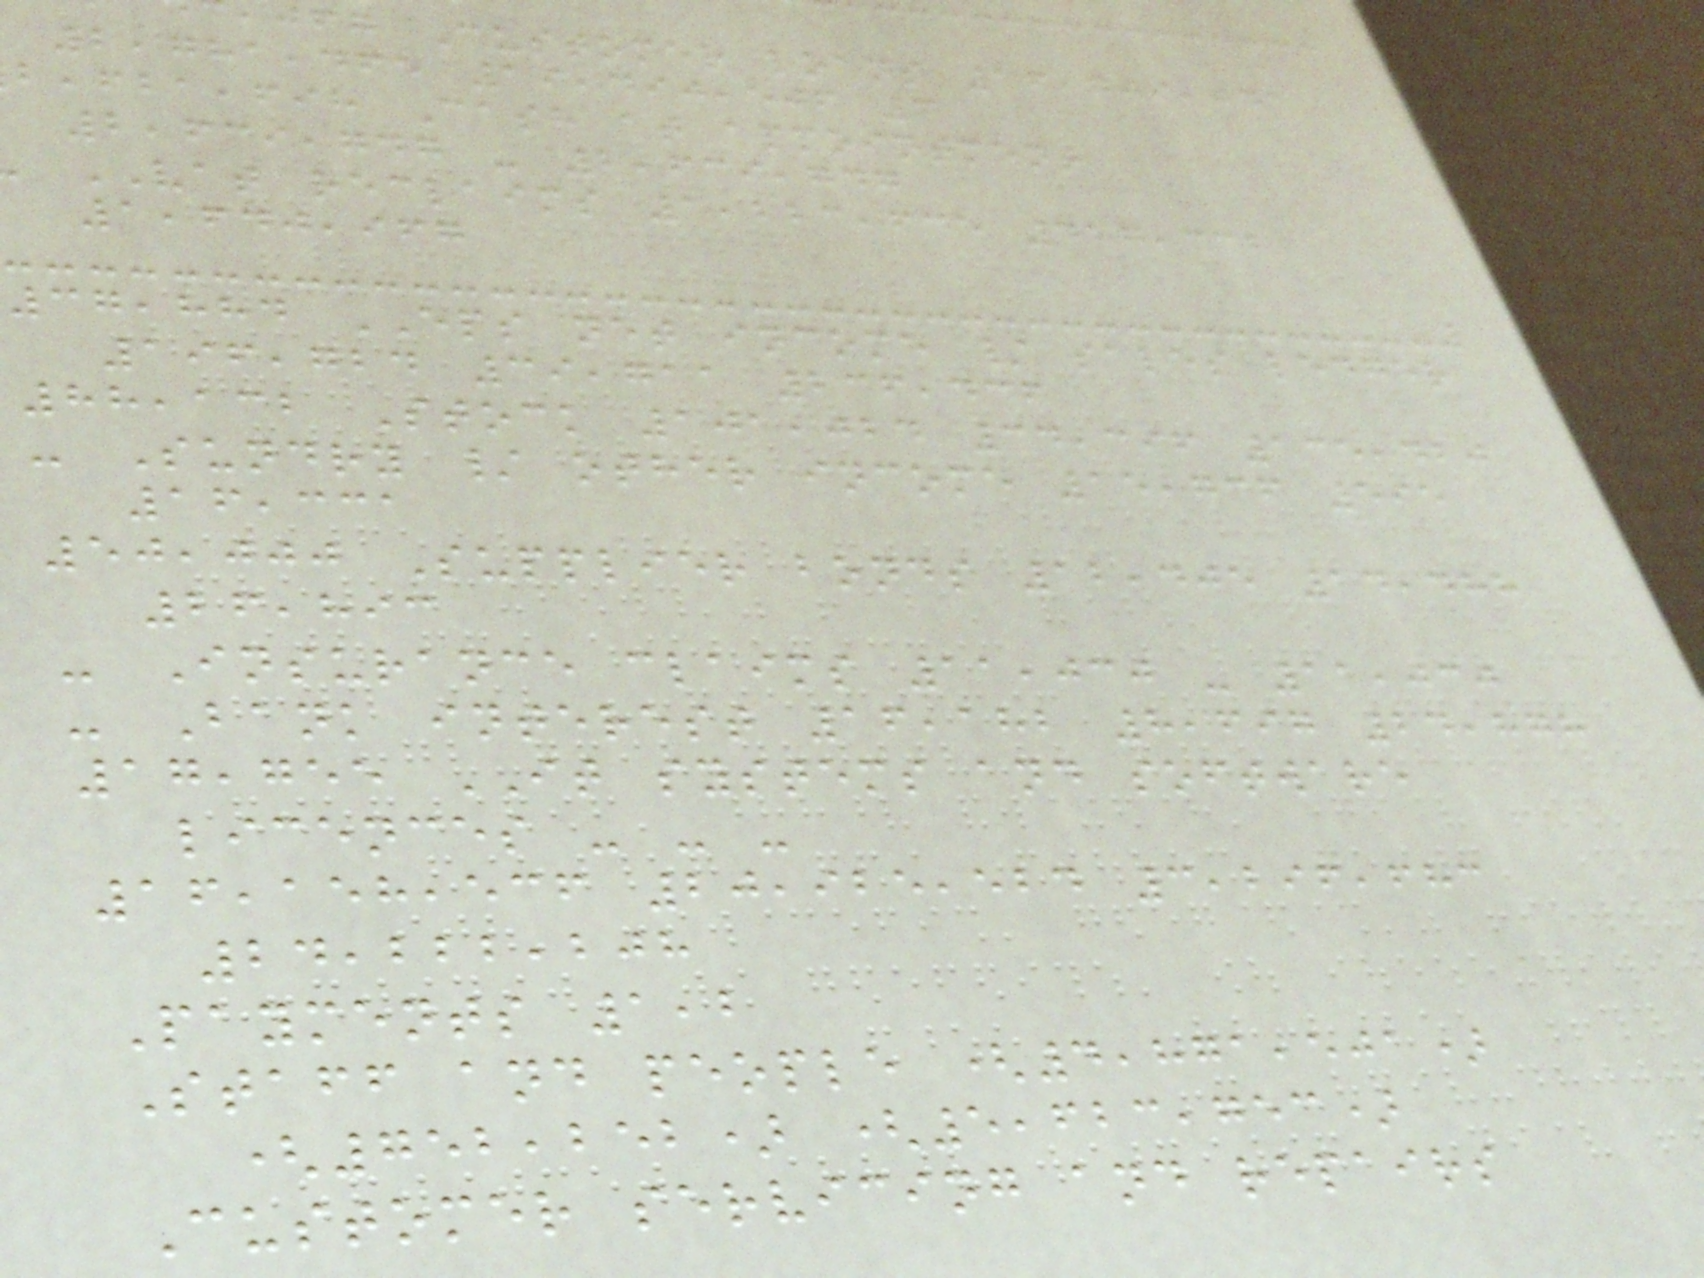,jfg Customer loans 16,709,041
2,781,465 19,490,506 3
,fih Cash at appointment
2,639,747 - 2,639,747
VAT reclaims 1,223,635 417,332
1,640,967
37,884 EPS net income / sales ledger
196,724 39,711 236,436
88,132 Stock 101,024 34,396 135,420
- Sundry / other income 15,736 595
16,331
50,000 Supplier bonds 12,405 14,488
26,893
- Insurance claims 11,030 - 11,030
- Bank interest 16,182 8,697 24,878
17,755 IT systems and software
licences - - -
16,158,536 20,925,524 3,296,683
24,222,208
Payments 1,2
Staff and people (4,871,501)
(752,252) (5,623,753)
Customer servicing and repairs
